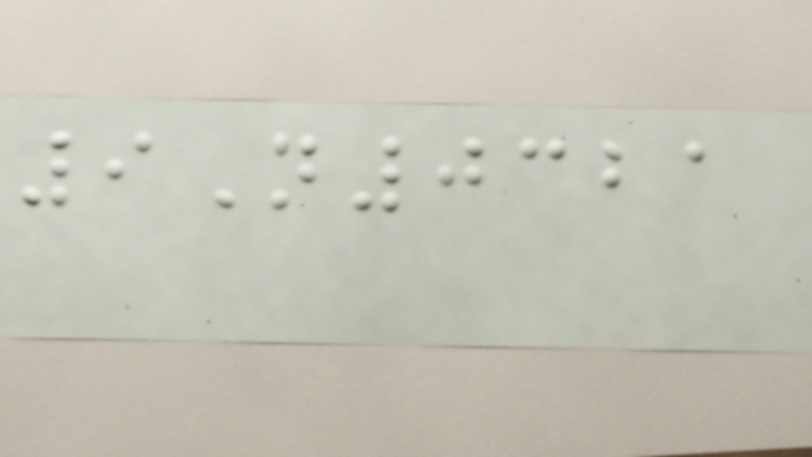9N0321
